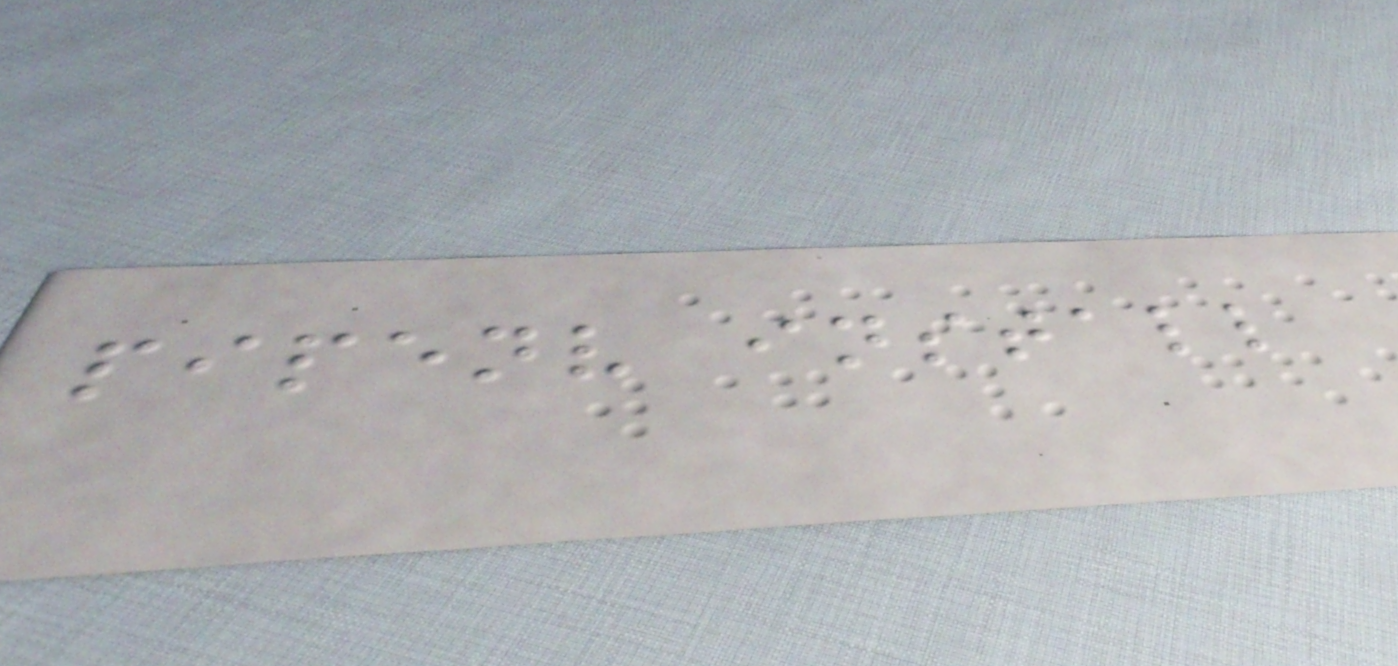pipenv install
